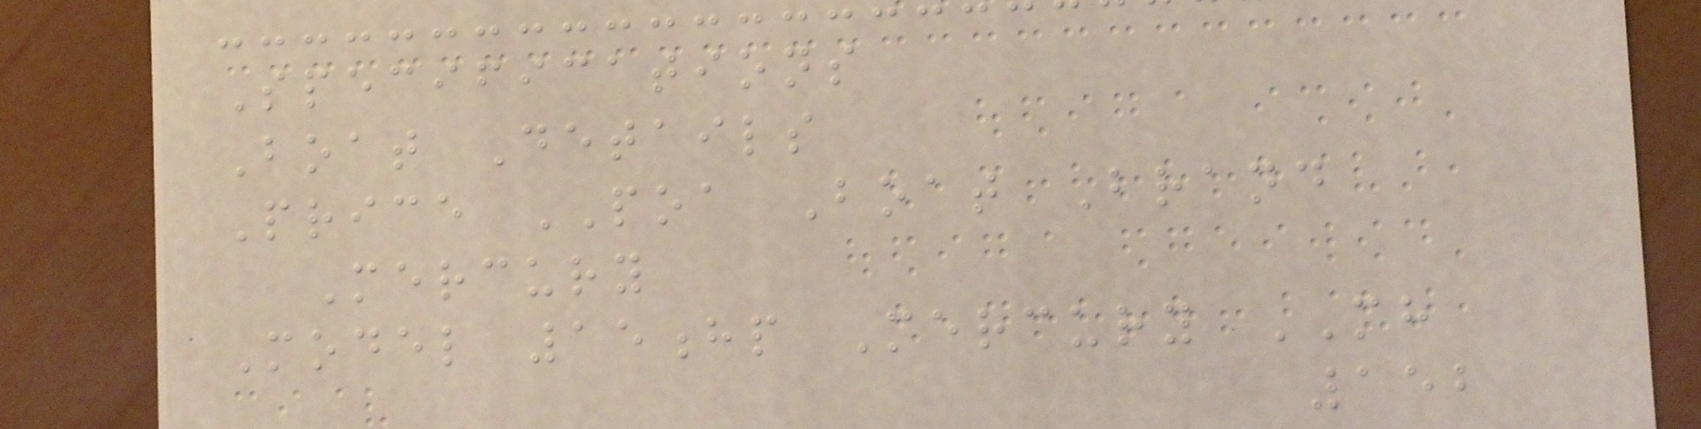Specifications
Boat Details
Price POA Boat Brand
Mercury
Model 15hp Mercury MH
152
